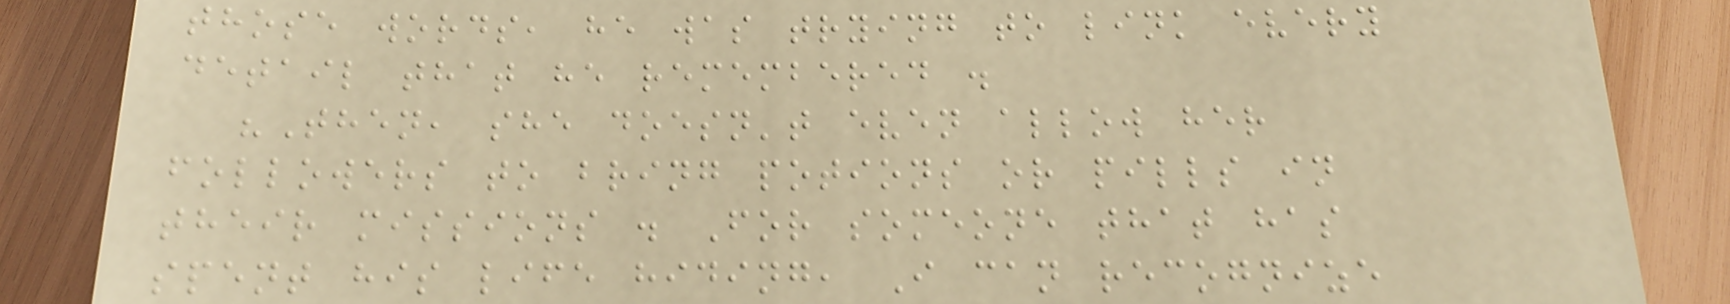those words, he was trying to link every
detail that he remembered .
"Then, she doesn't even allow her
followers to bring potions or pills in
their missions . For someone that has
spent his life hiding, I can recognize
